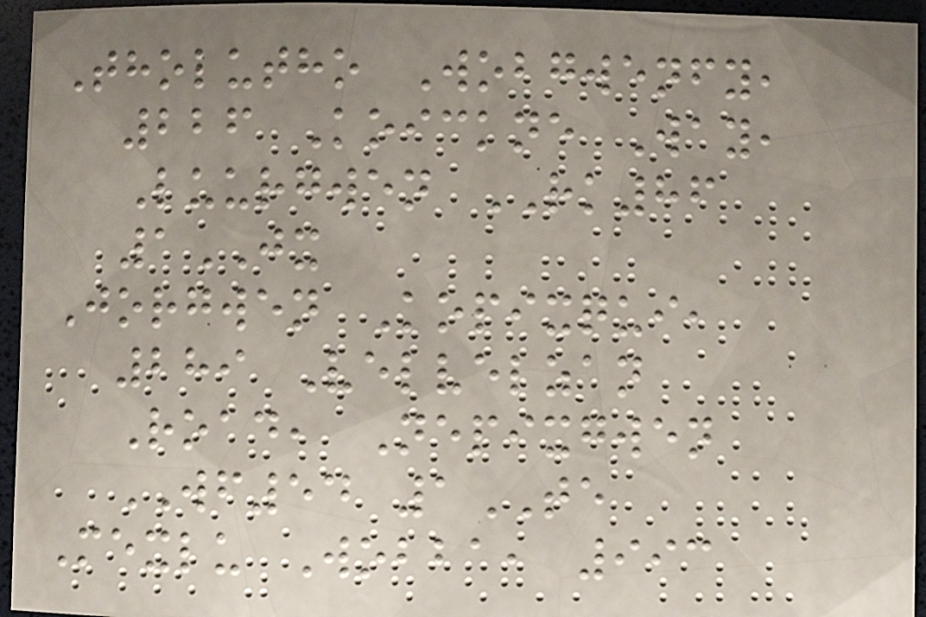Tholutho Wobgwenfy,
226 Koickne Way,
Luurgwen RK86
1JX
Jorgwen Kopixqui,
289 Velvelzan
Road, Nepixgwen
WF54 1TE
Mexlu Wobba, 993
